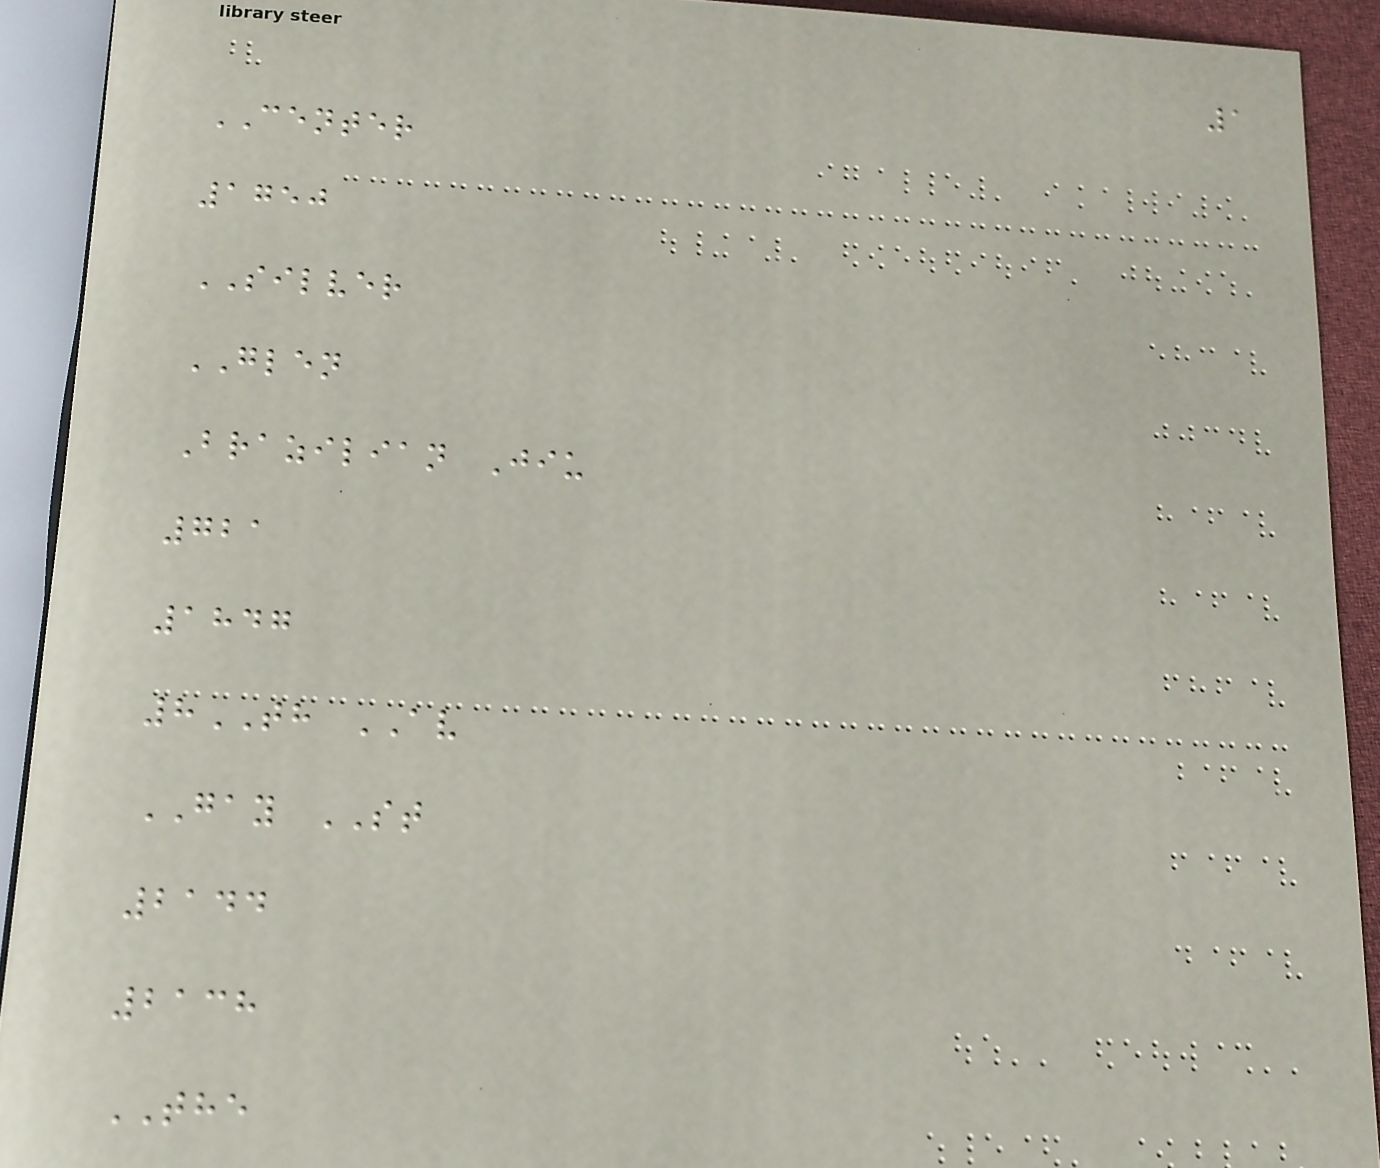1
CENTER
1750
SILVER
GLEN
Brazilian Jiu
721
1847
8TH AV
GAY ST
2144
2138
THE
